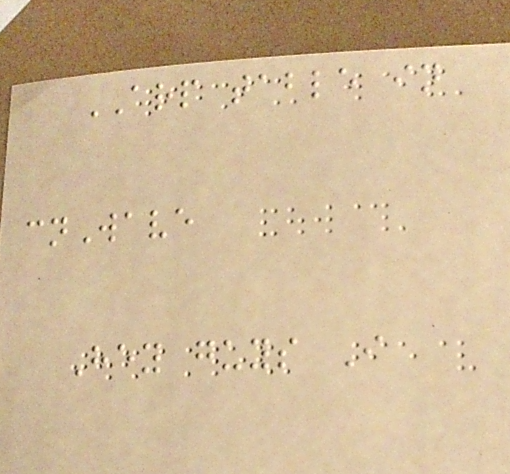ARP table in
cnWave
Hey guys I
